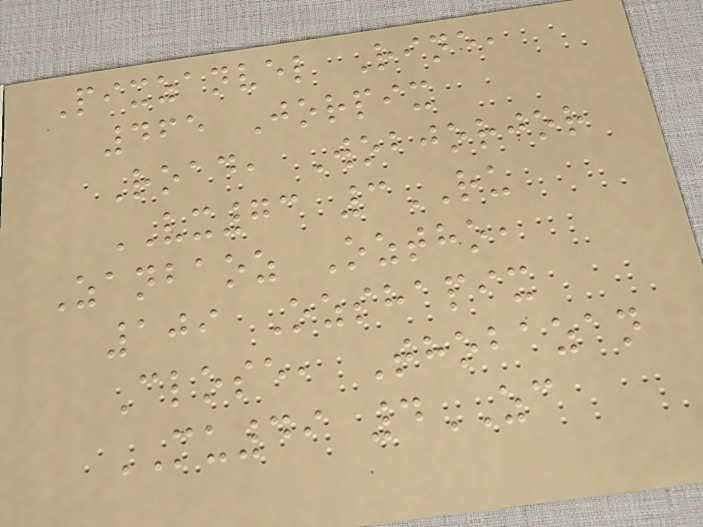Pixzanvel Rine,
465 Jorpix
Road, Wobjorjor
VX73 3RU
Zanbaoz Oztho,
109 Ozshapix
Close, Thobazan
MU49 4ZC
